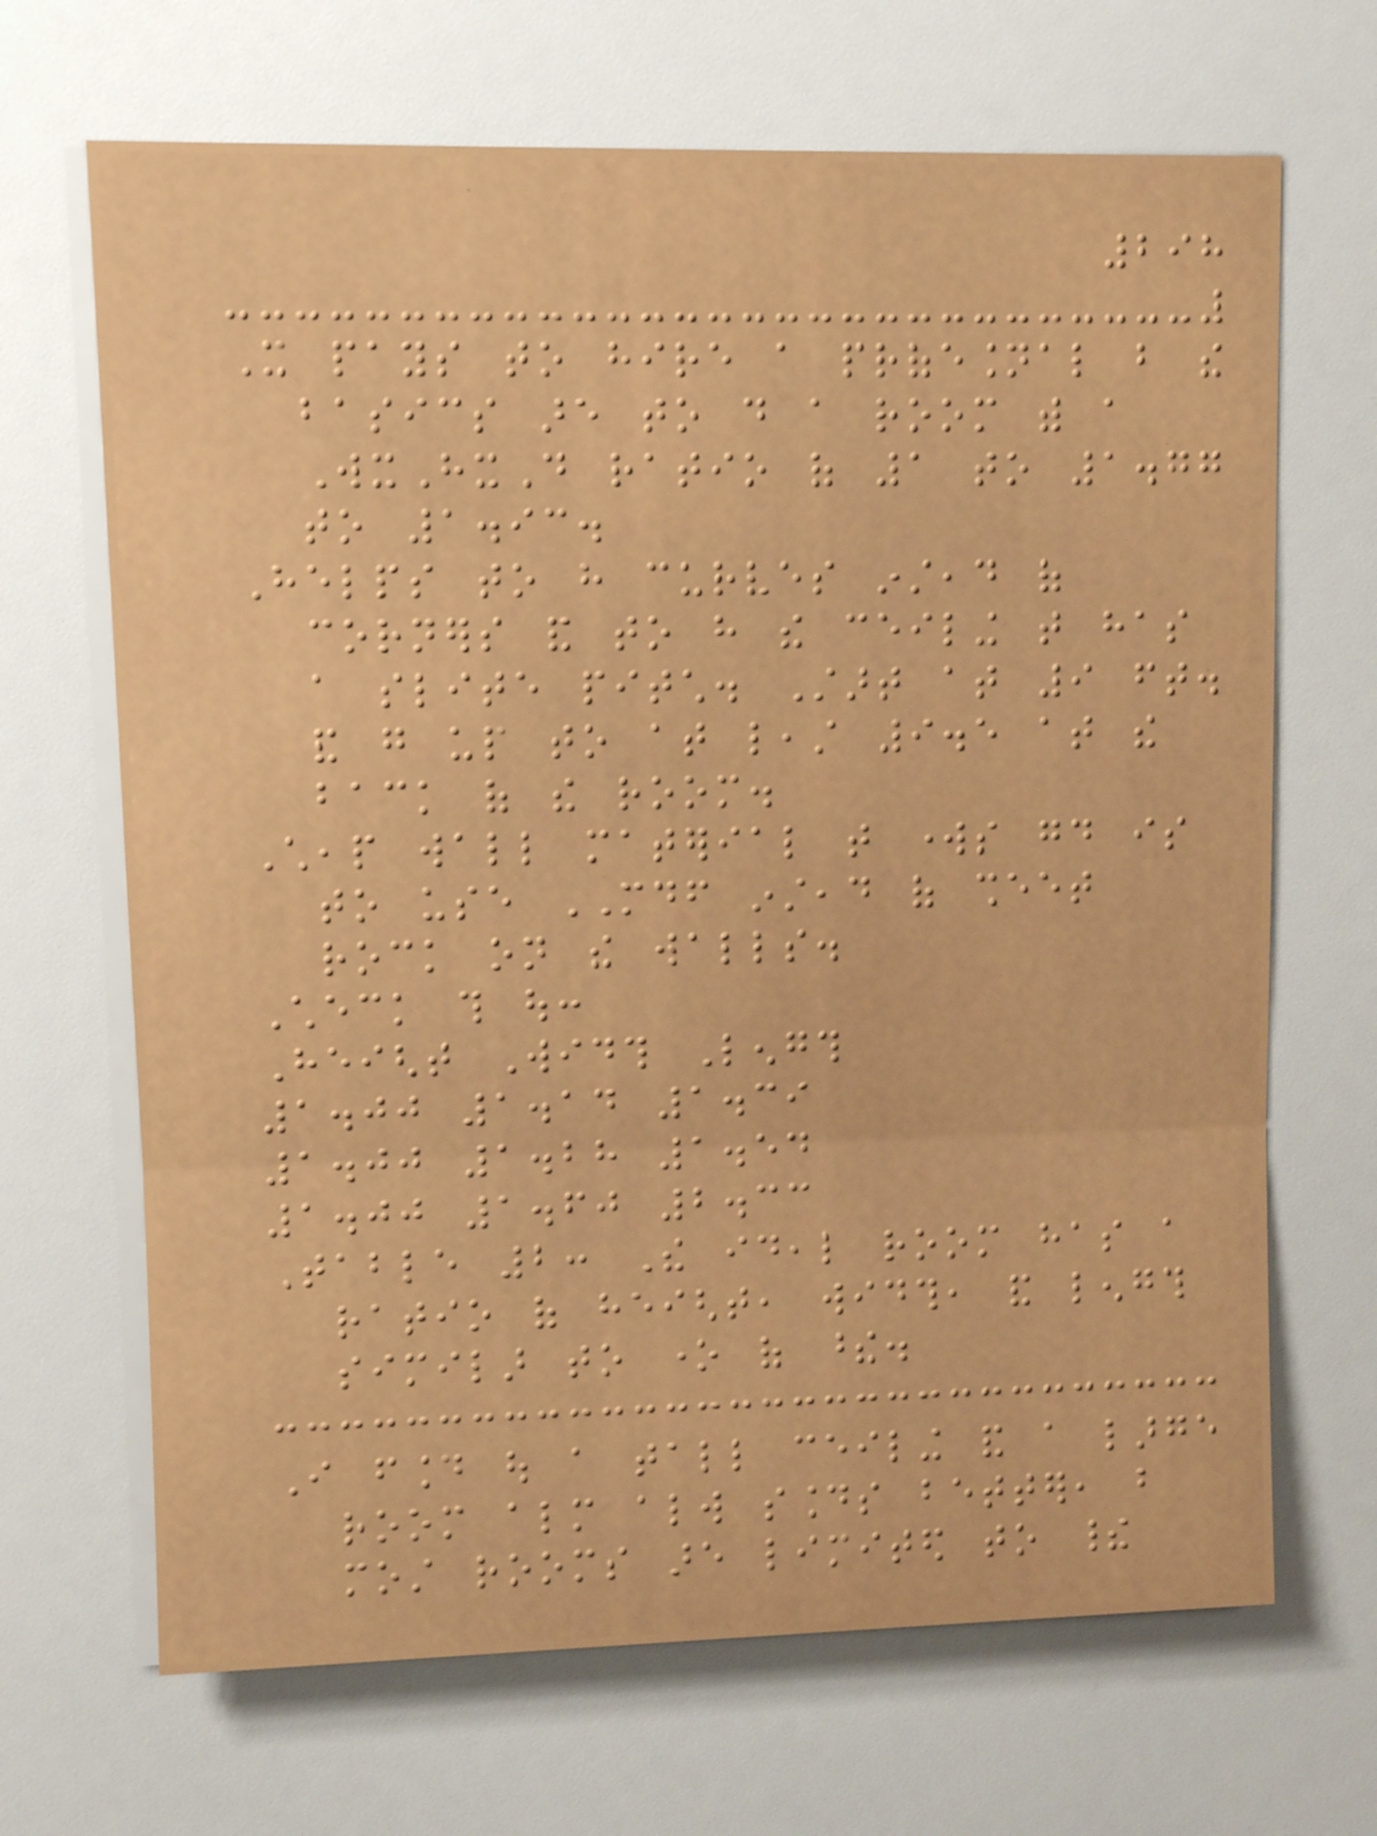298
It pays to hire a profesional but the
basics are to do a room with a
WxHxD ratio of 1 to 1.77
to 1.93.
Helps to have curves instead of
corners and to have the ceiling that has
a slite pitch. Start at 9 ft.
and go up to at least 9.5 at the
back of the room.
Cheap wall material that works good is
to use MDF instead of sheet
rock on the walls.
Check this out:
Height Width Length
1.00 1.14 1.39
1.00 1.28 1.54
1.00 1.60 2.33
Table 2: The ideal room has a
ratio of height, width, and length
similar to one of these.
I found out a tall ceiling and a large
room almost always sounds better, but
most rooms are limited to their
